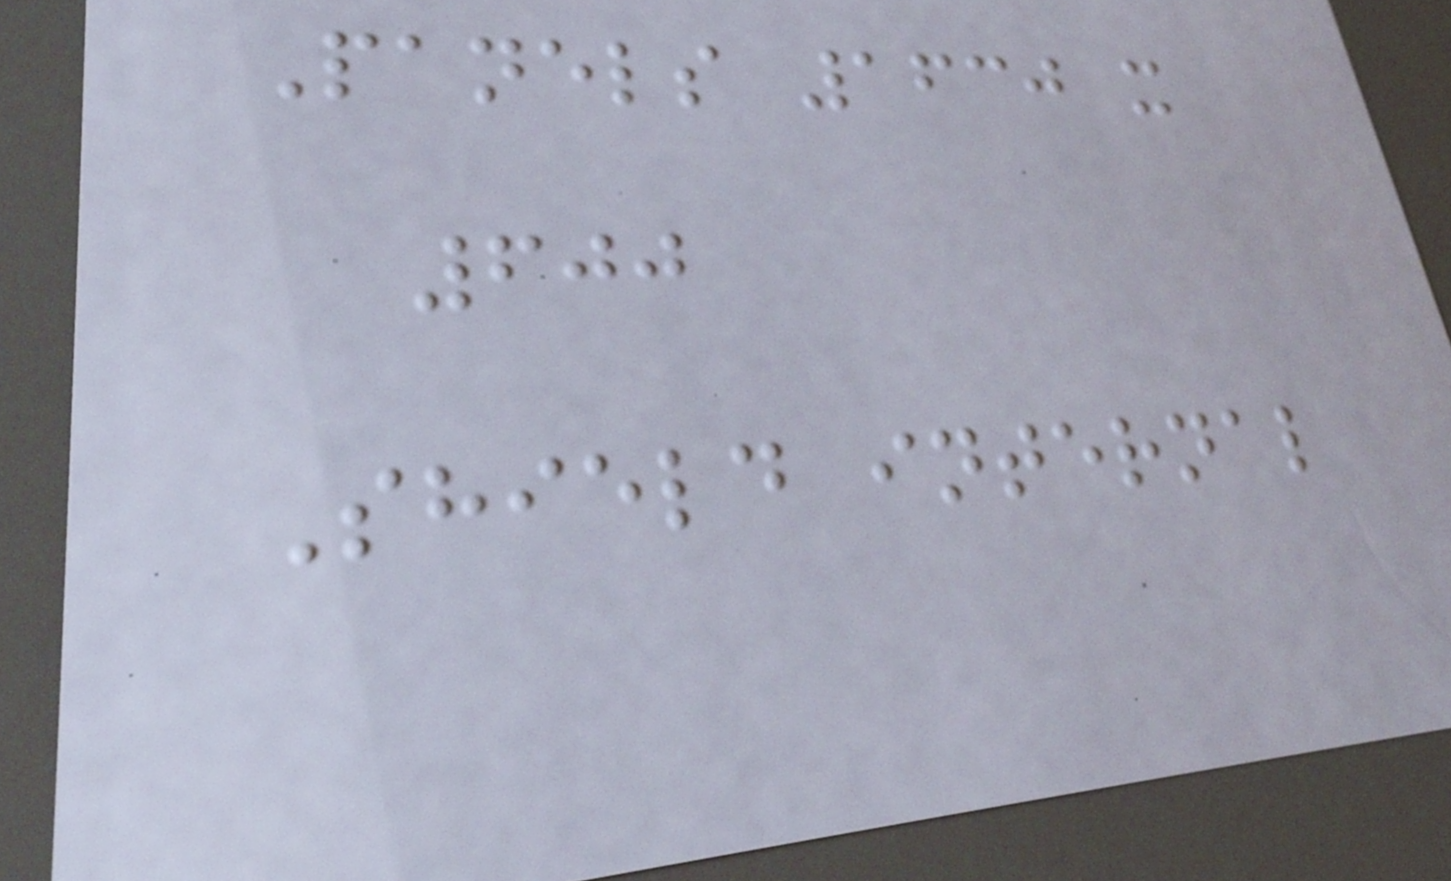Panels 1630 x
600
Shield internal
